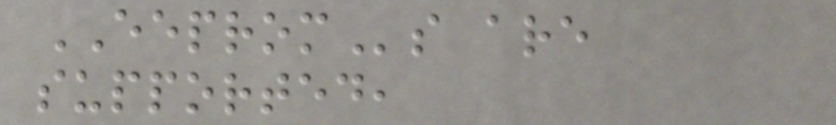EEPROMs are
supported,
